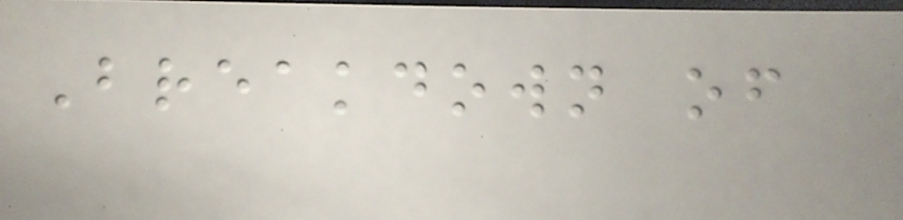Breakdown of
